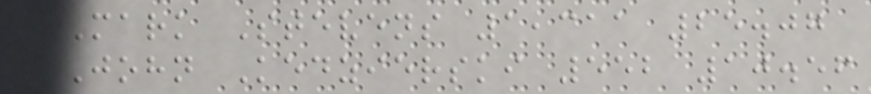Mark Stevens 1,311 25.07
John Kedzierski 552 10.56
